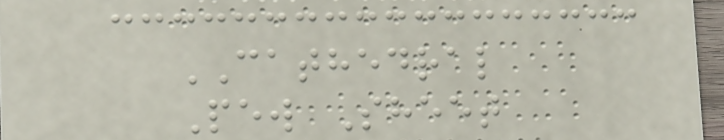CATHEDRAL
Pew Sheet
